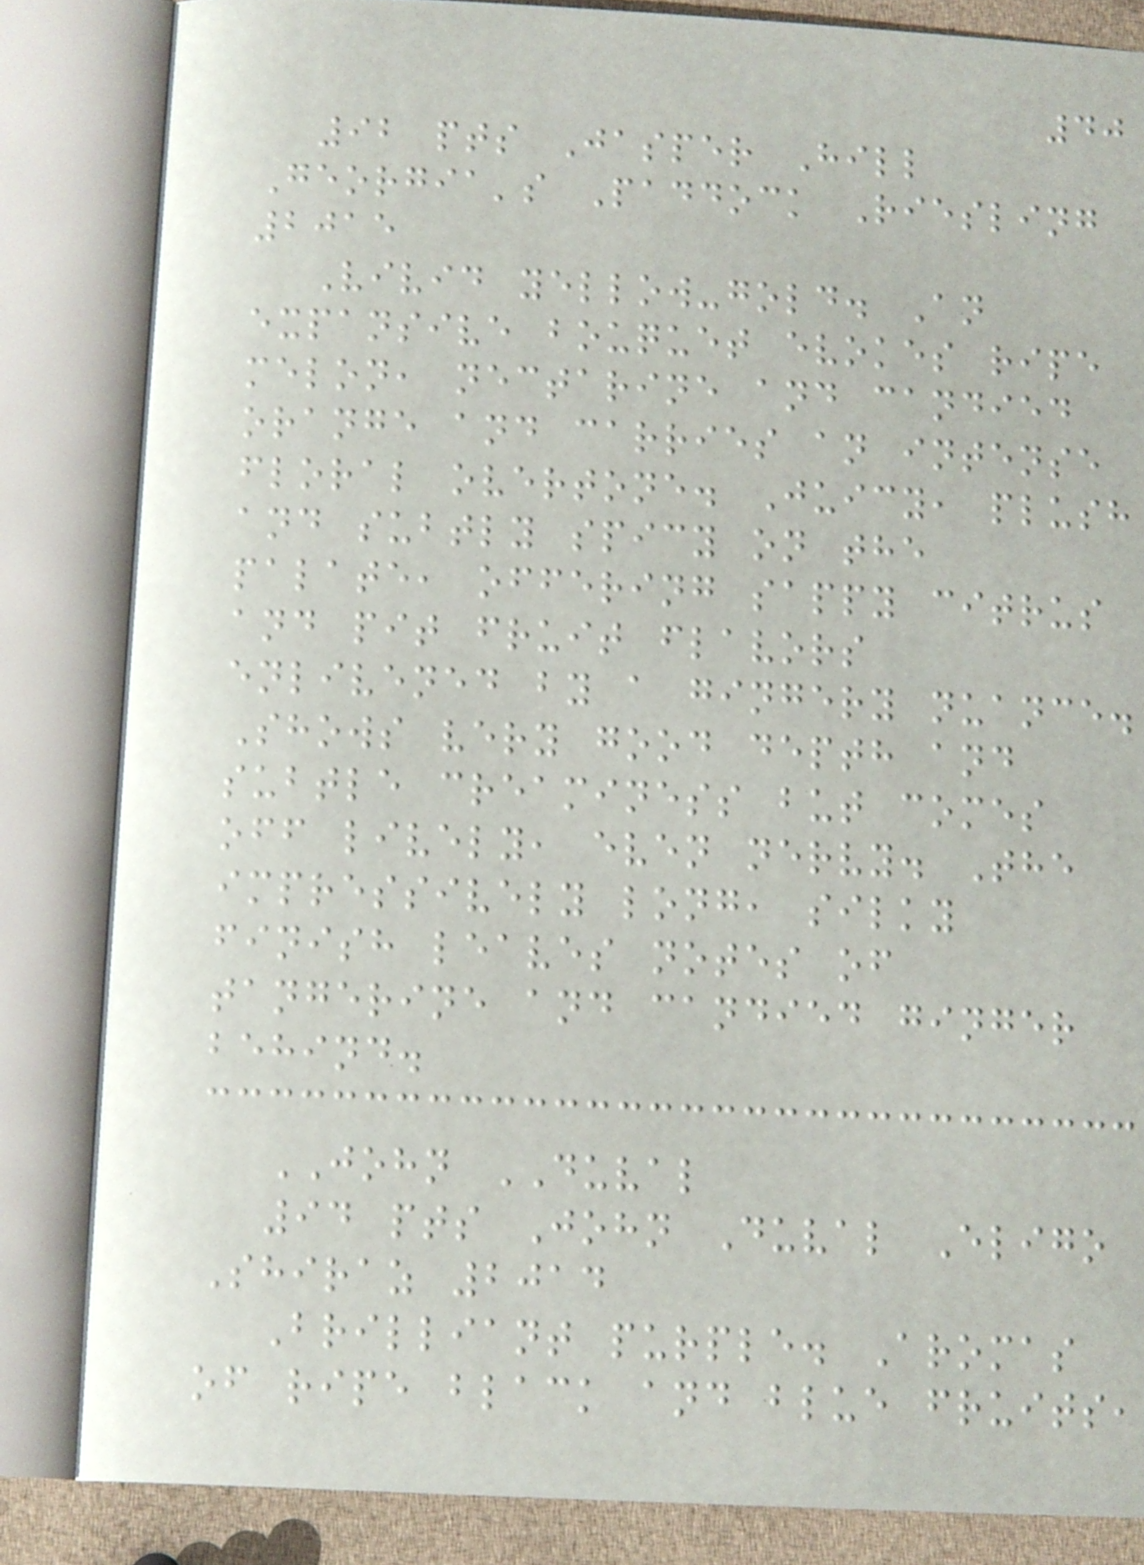40
92 pts Jasper Hill
Georgia's Paddock Riesling
2015
Vivid yellow-gold. An
expansive bouquet evokes ripe
melon, nectarine and candied
orange and carries an intense
floral overtone. Juicy, plush
and subtly spicy on the
palate, offering sappy citrus
and pit fruit flavors
enlivened by a gingery nuance.
Shows very good depth and
subtle creaminess but comes
off lively, even nervy. The
impressively long, silky
finish leaves notes of
tangerine and candied ginger
behind.
JOHN DUVAL
94 pts John Duval Eligo
Shiraz 2014
Brilliant purple. Aromas
of ripe black and blue fruits,
